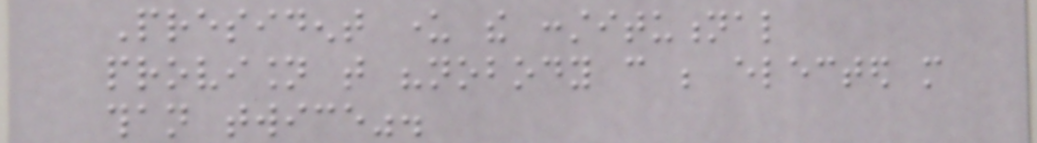President under the constitutional
provision that "nobody can be elected more
than twice".
